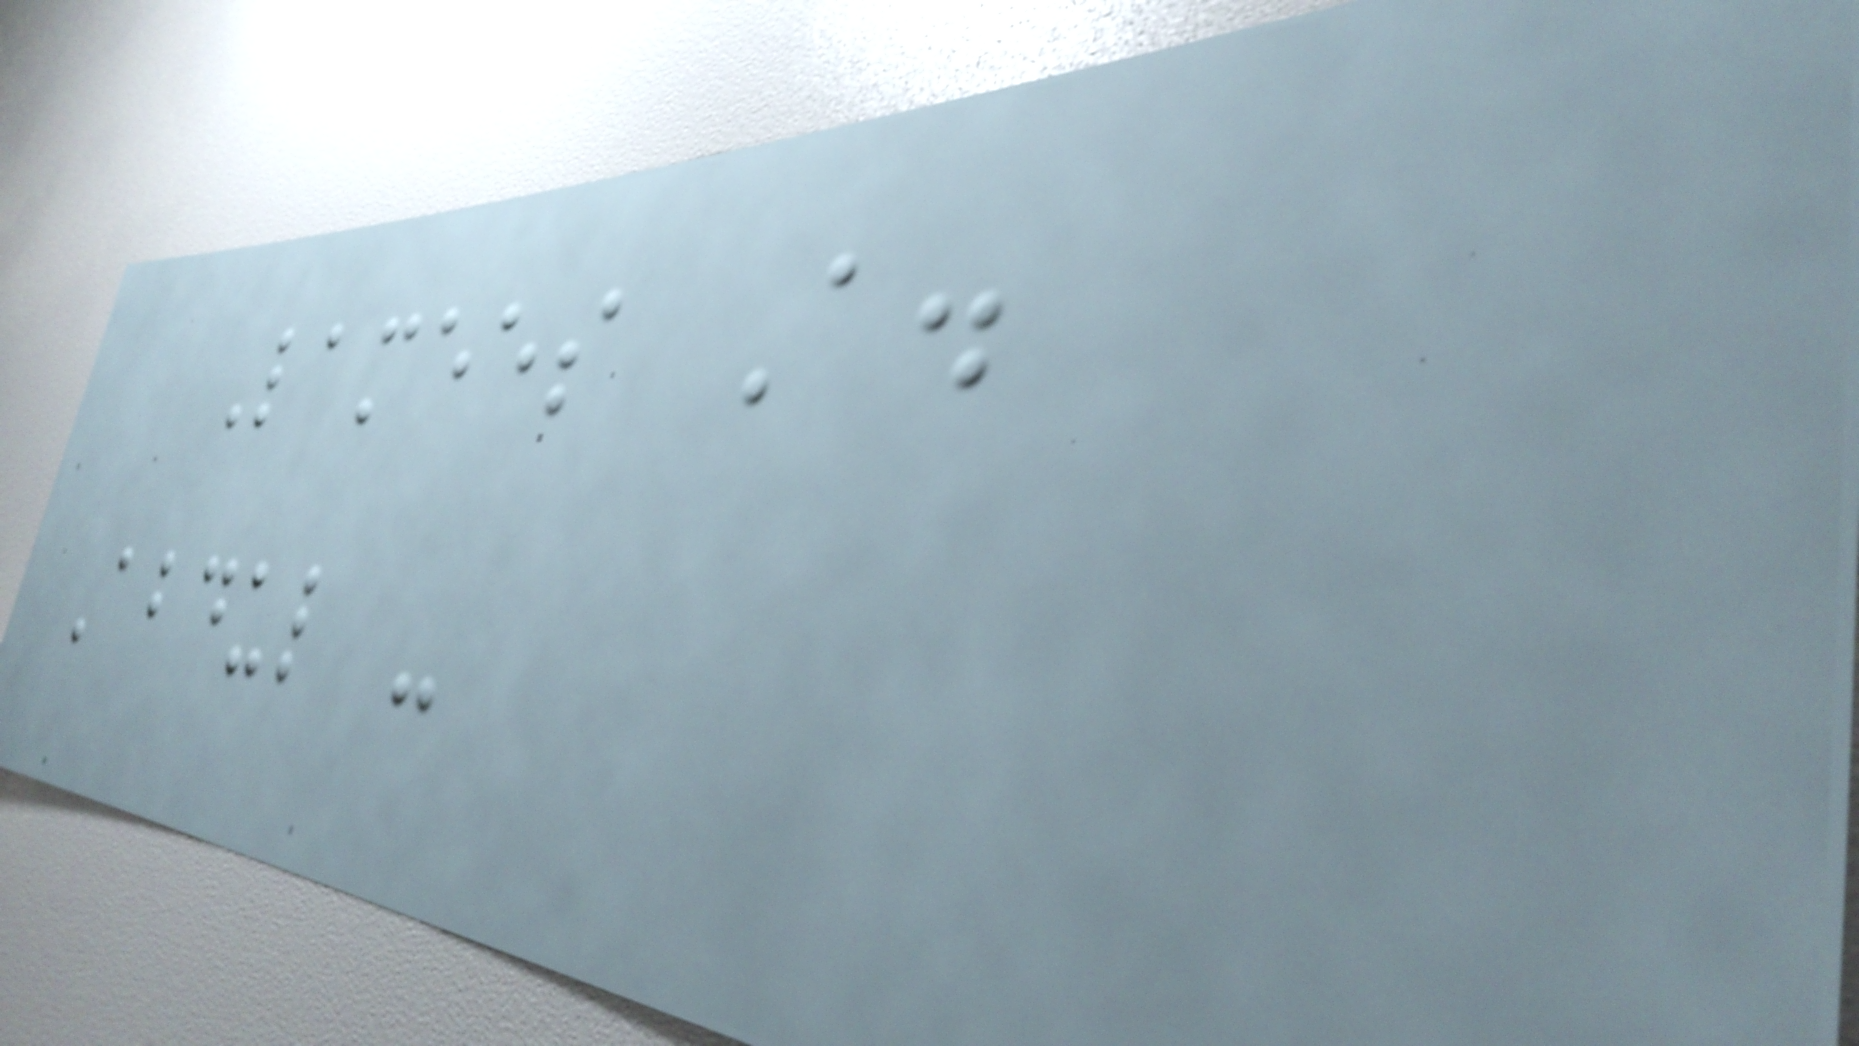Lamees A.
Abdul -
